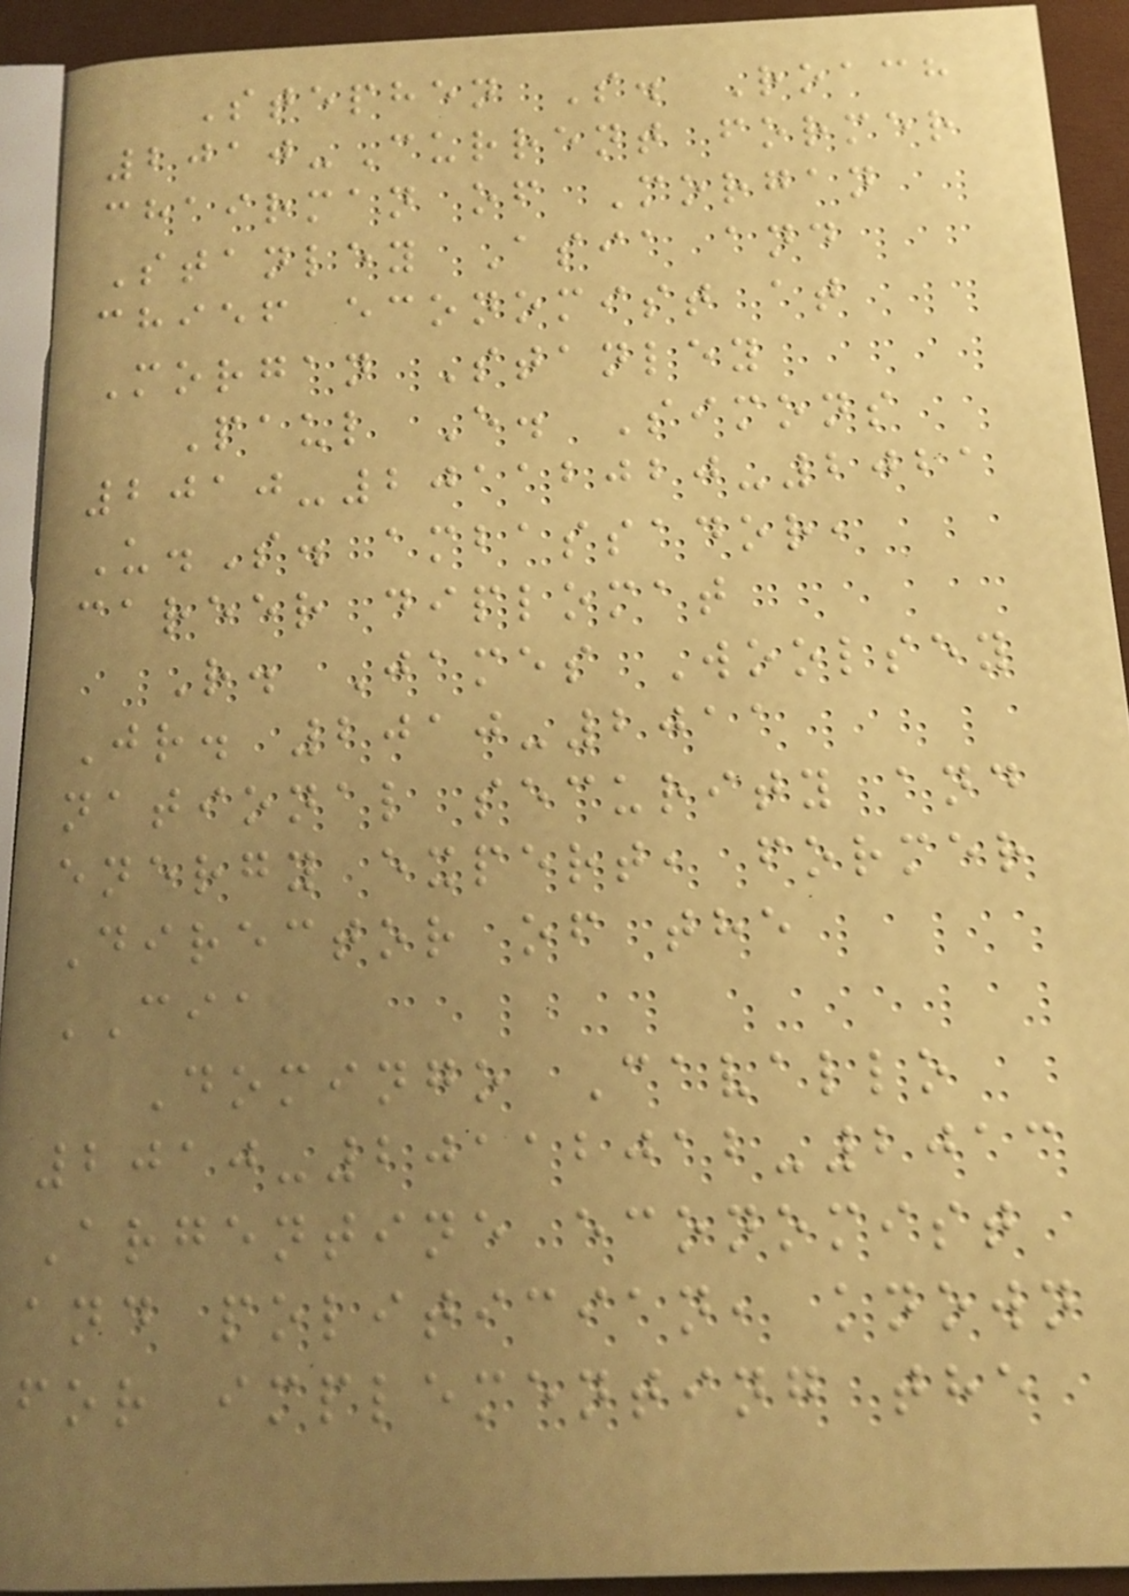Stephen S. Roach
2010-Current former
chairman of Morgan
Stanley Asia and
chief economist at
Morgan Stanley
Paul E. Simons
2010-20112020-2021
U.S. ambassador,
career diplomat
R. James Woolsey
Jr. 2010-2011
national security and
energy expert, former
Director of the
CIA
Domingo Cavallo
2010-20112012-2013
Argentine economist
and politician, known
for implementing the
